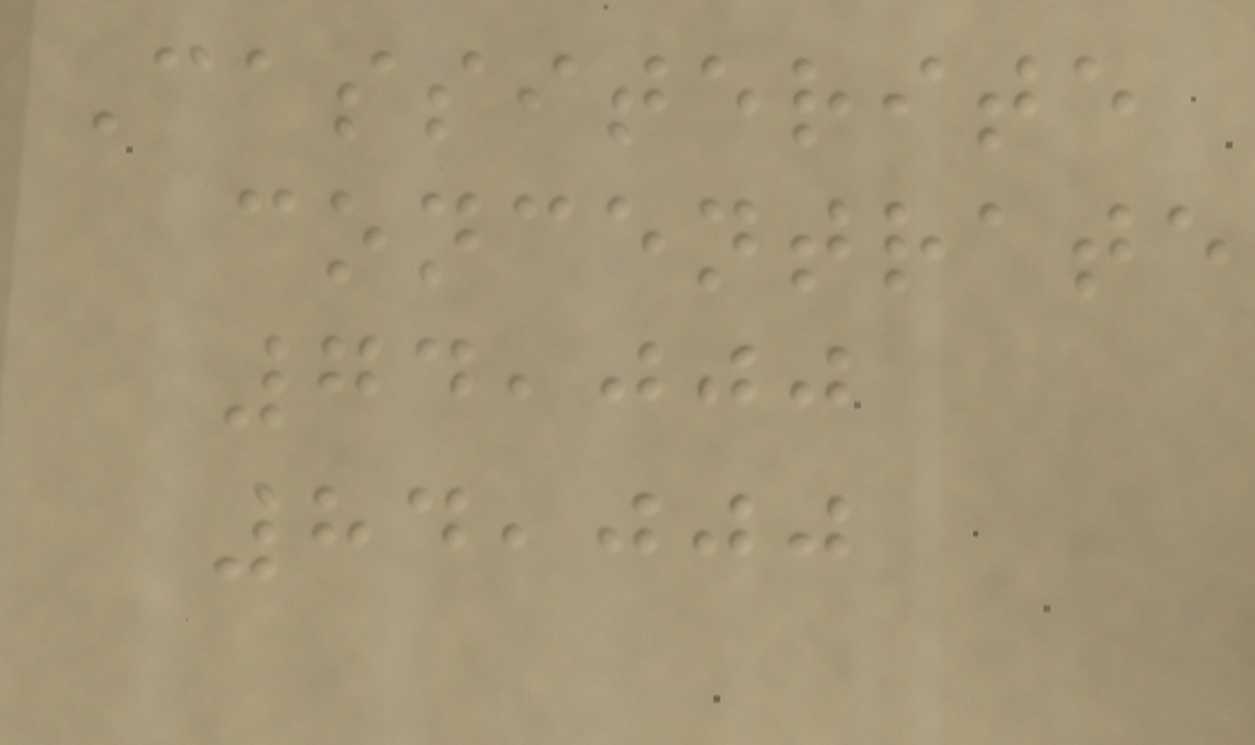Cassiterite
concentrate
74,000
84,000
